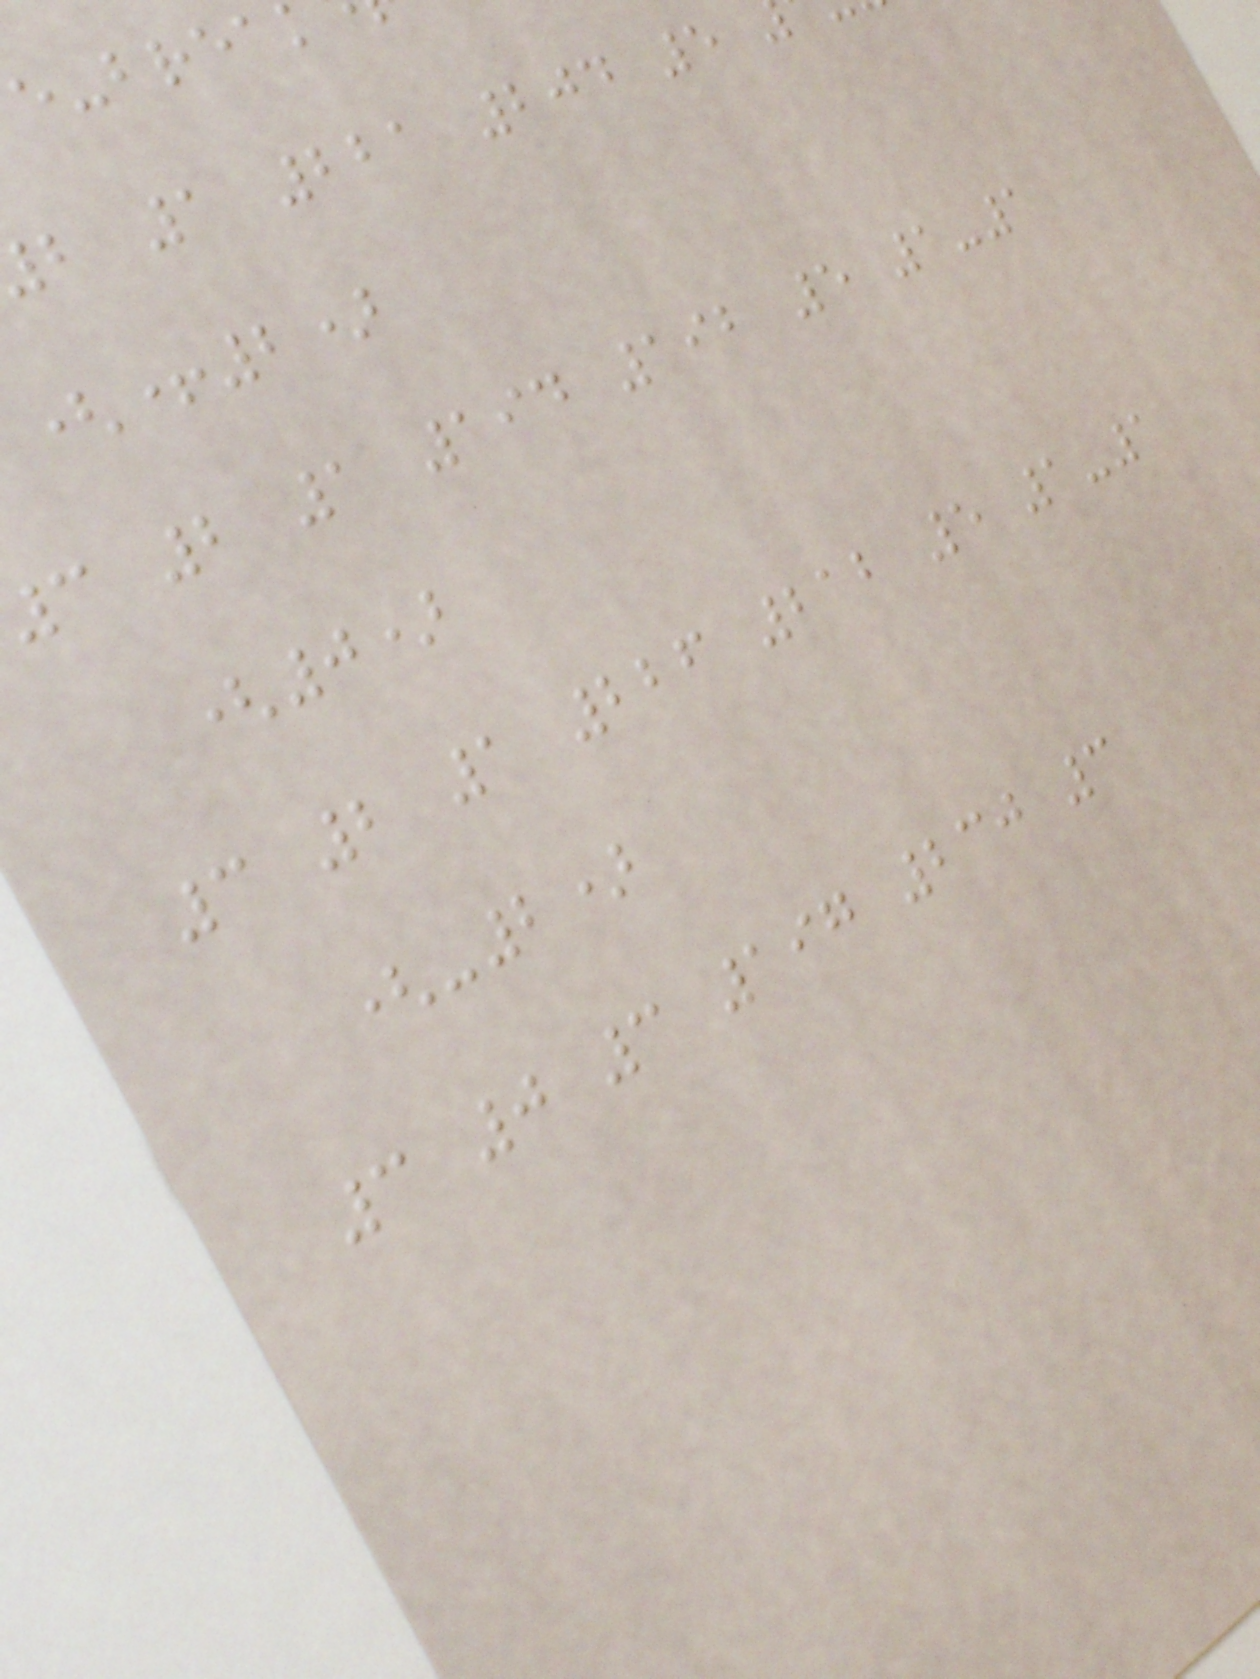b 1 221 204 5
(+2)
c 2 1 194 192 5 1-1
(0)
3 2 1 226 212 5 1-1
(-2)
3 0 3 197 230 3
